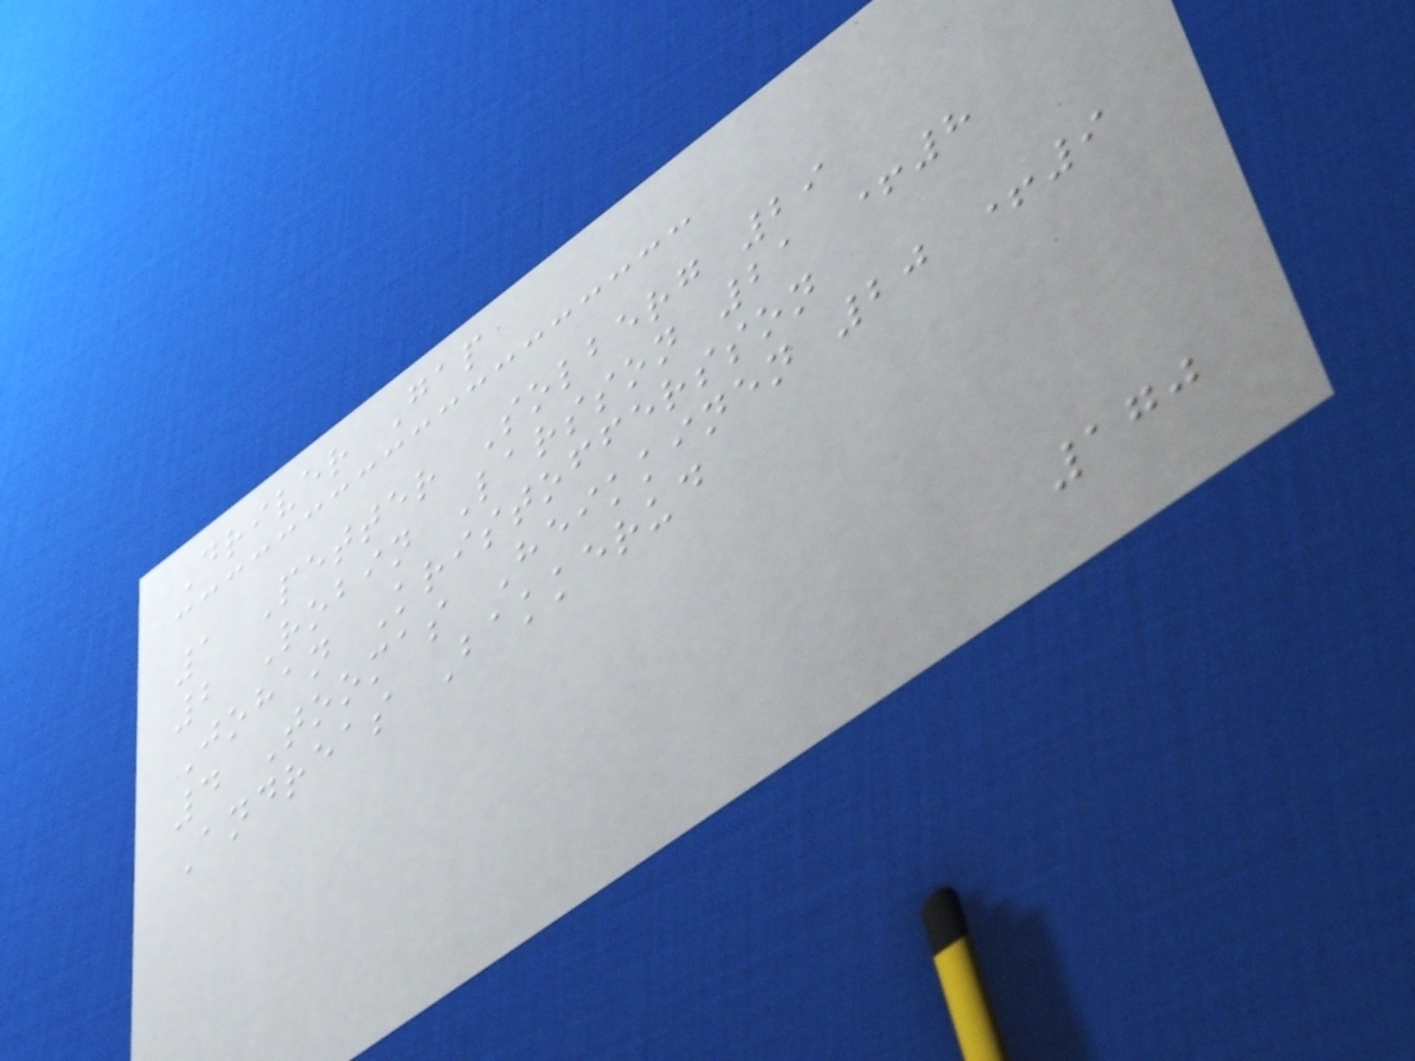Driver Gap
1 Petter Solberg 29
2 Robin Larsson 21 +8
Johan Kristoffersson
4 Toomas Heikkinen 20 +9
Andreas Bakkerud
170
